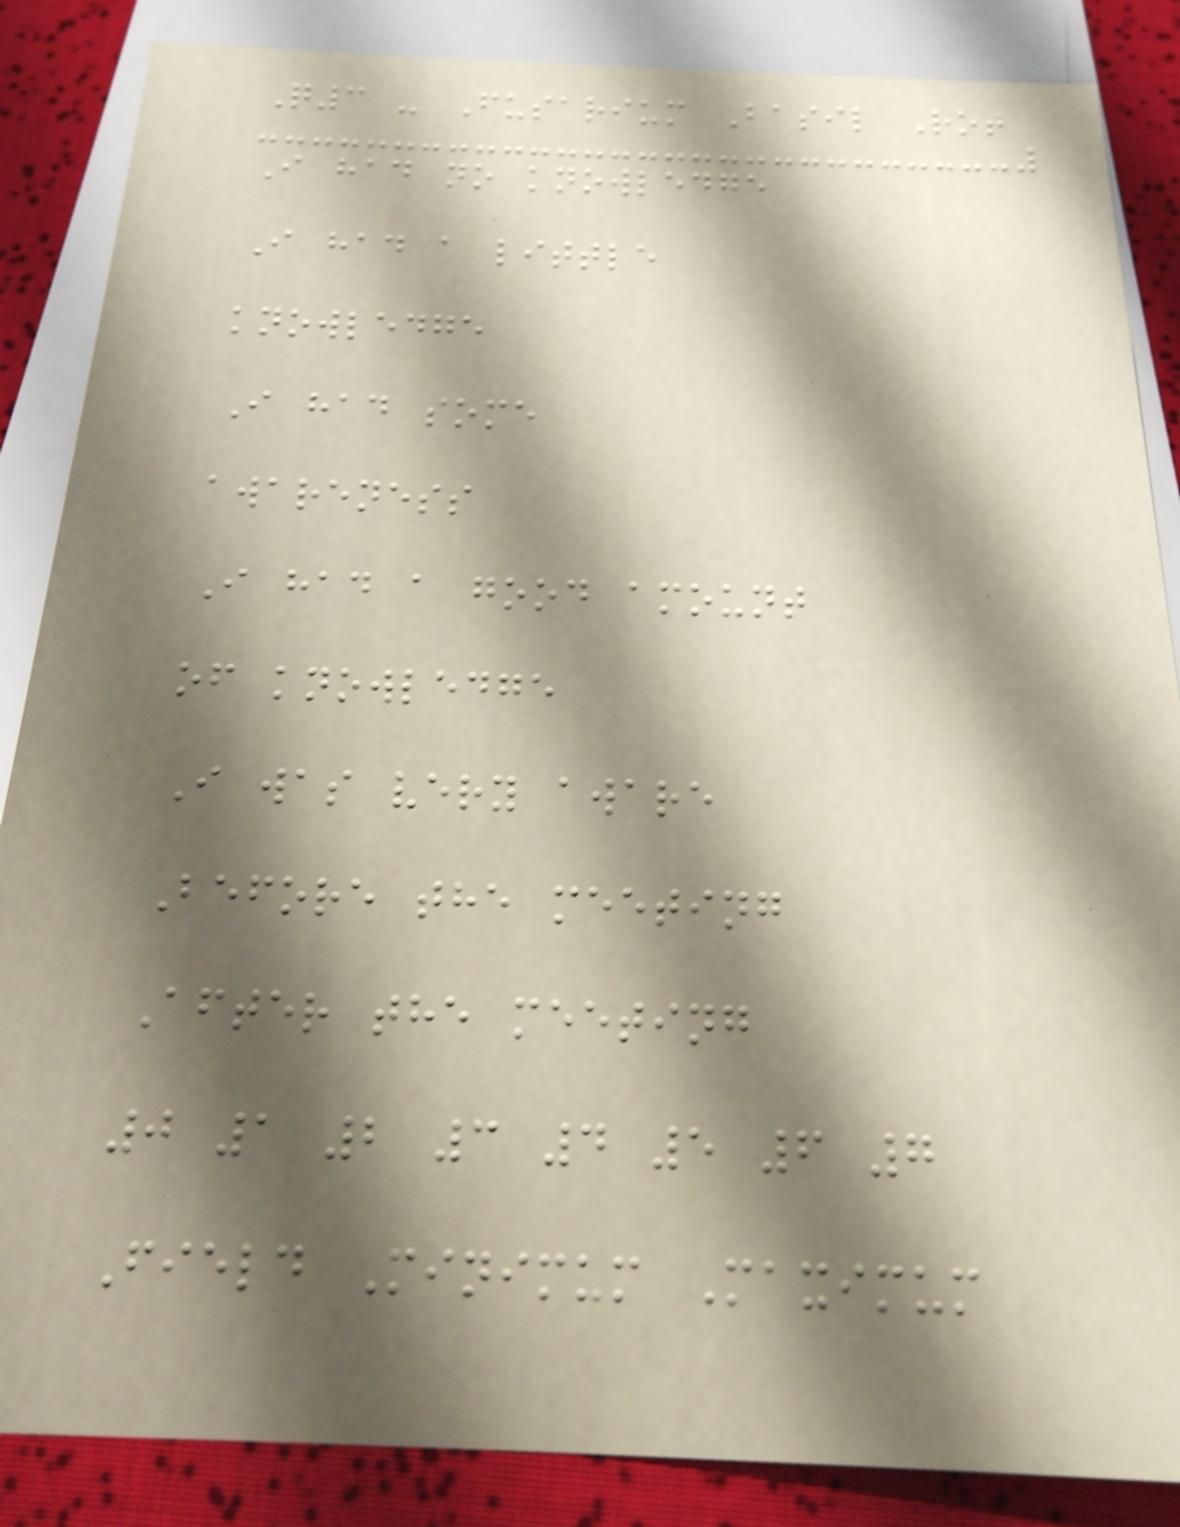Q3 - Fusarium Basil Rot
I had no knowledge
I had a little
knowledge
I had some
awareness
I had a good amount
of knowledge
I was very aware
Before the meeting
After the meeting
0 1 2 3 4 5 6 7
Field Minimum Maximum
